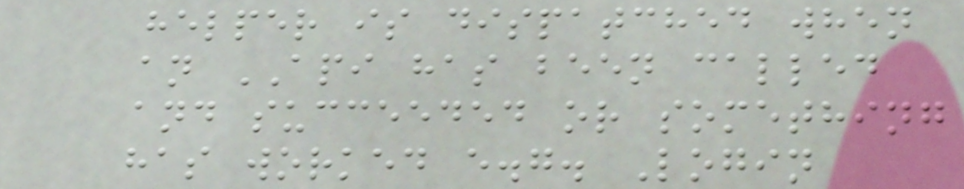helper is dispatched when
an API has been called
and succeeded or something
has worked e.g. Login
